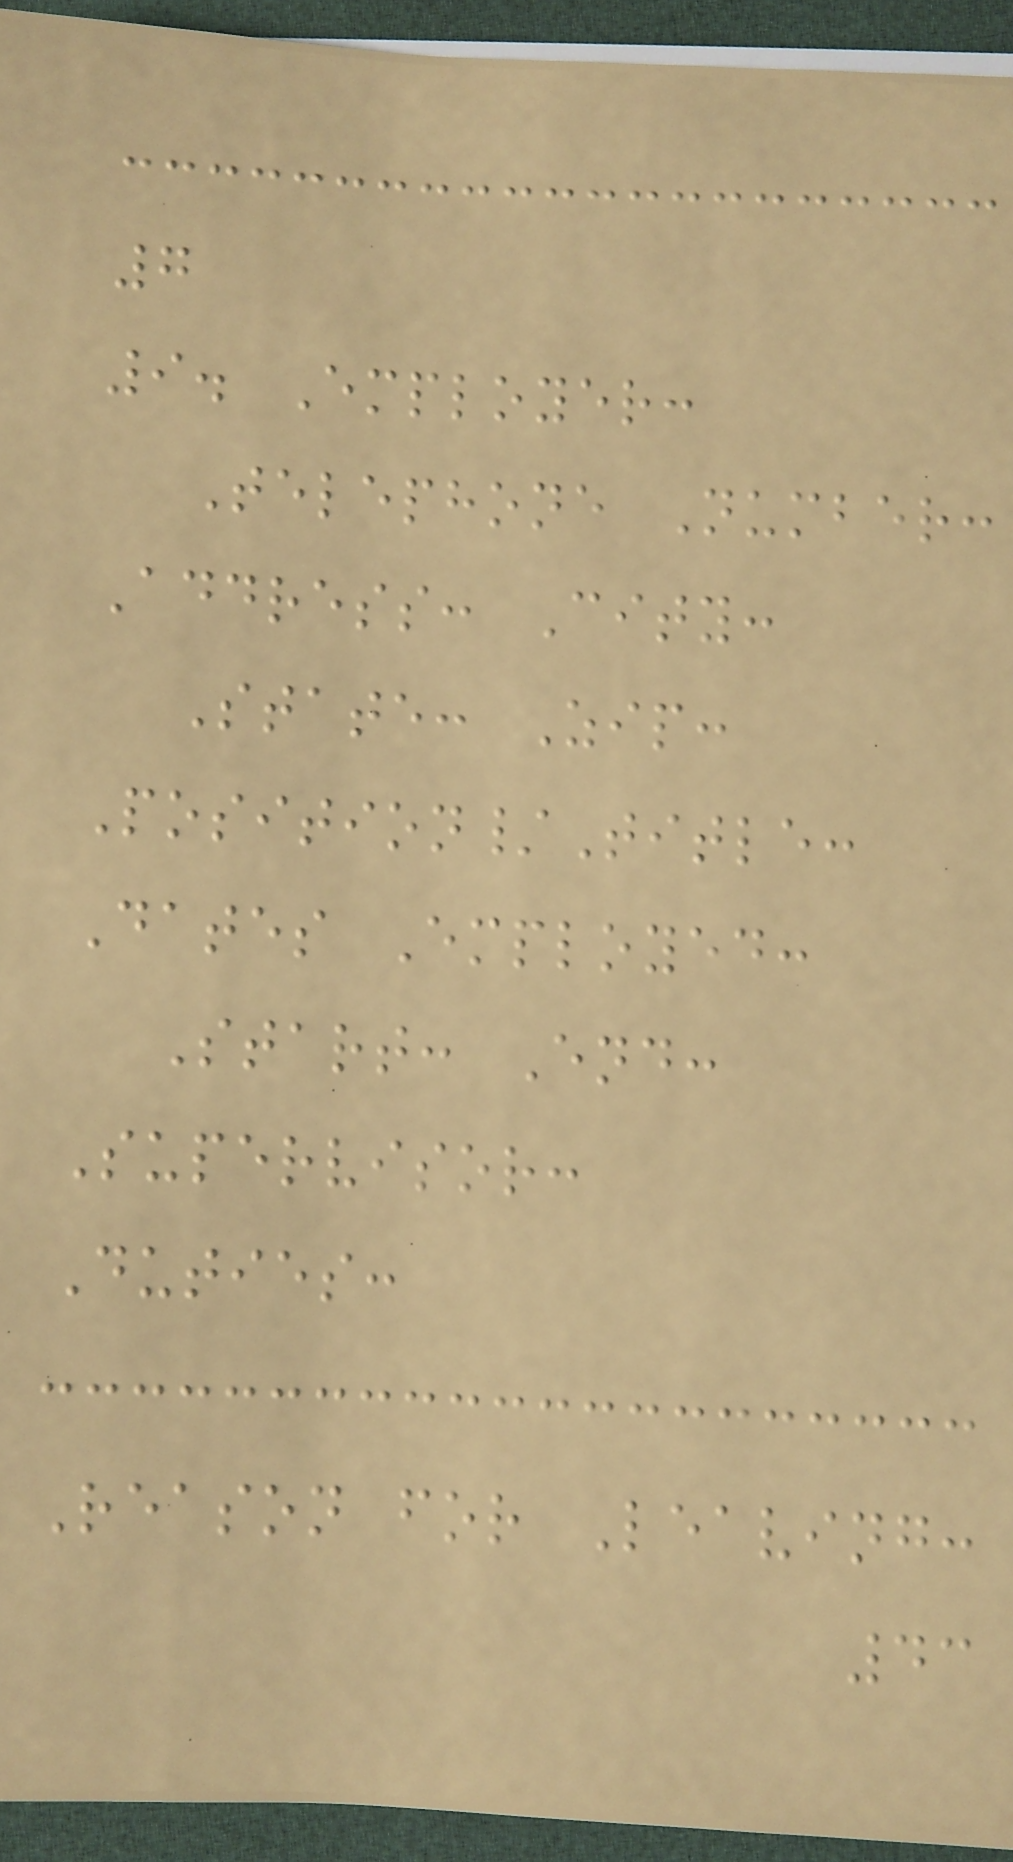7
9. Employer:
Telephone Number:
Address: City:
State: Zip:
Position/Title:
Dates Employed:
Start: End:
Supervisor:
Duties:
Reason for Leaving:
43
